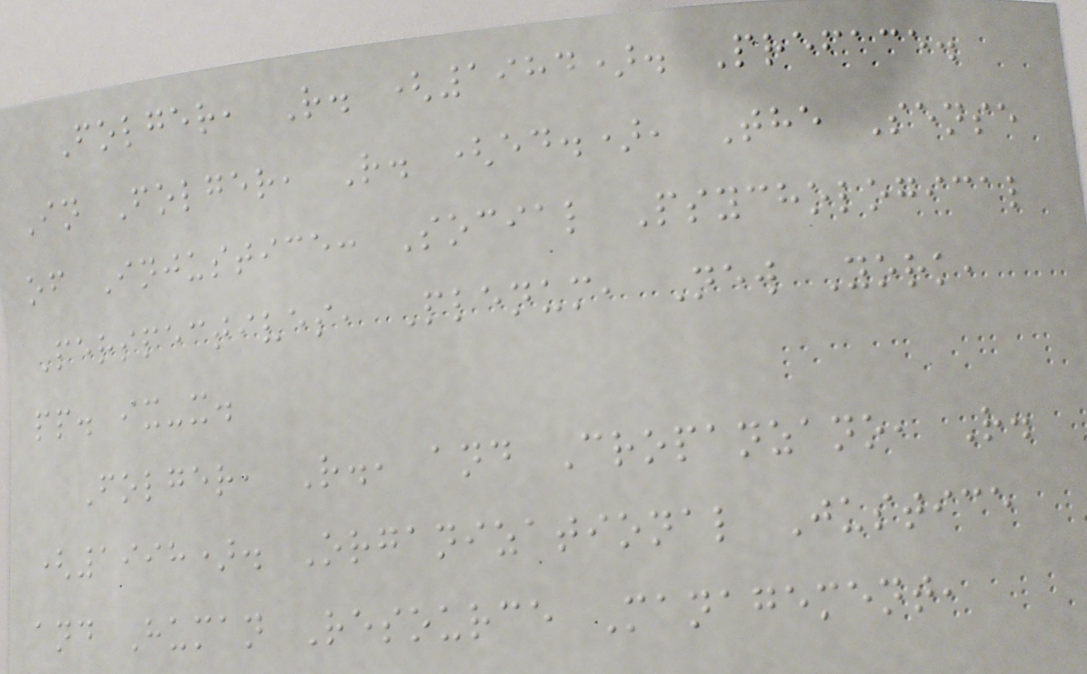Folger, R. (1984). Preface.
In Folger, R. (ed.), The Sense
of Injustice: Social Psychological
Perspectives, Plenum, New York,
pp. ix-x.
Folger, R., and Cropanzano, R.
(1998). Organizational Justice
and Human Resource Management,
